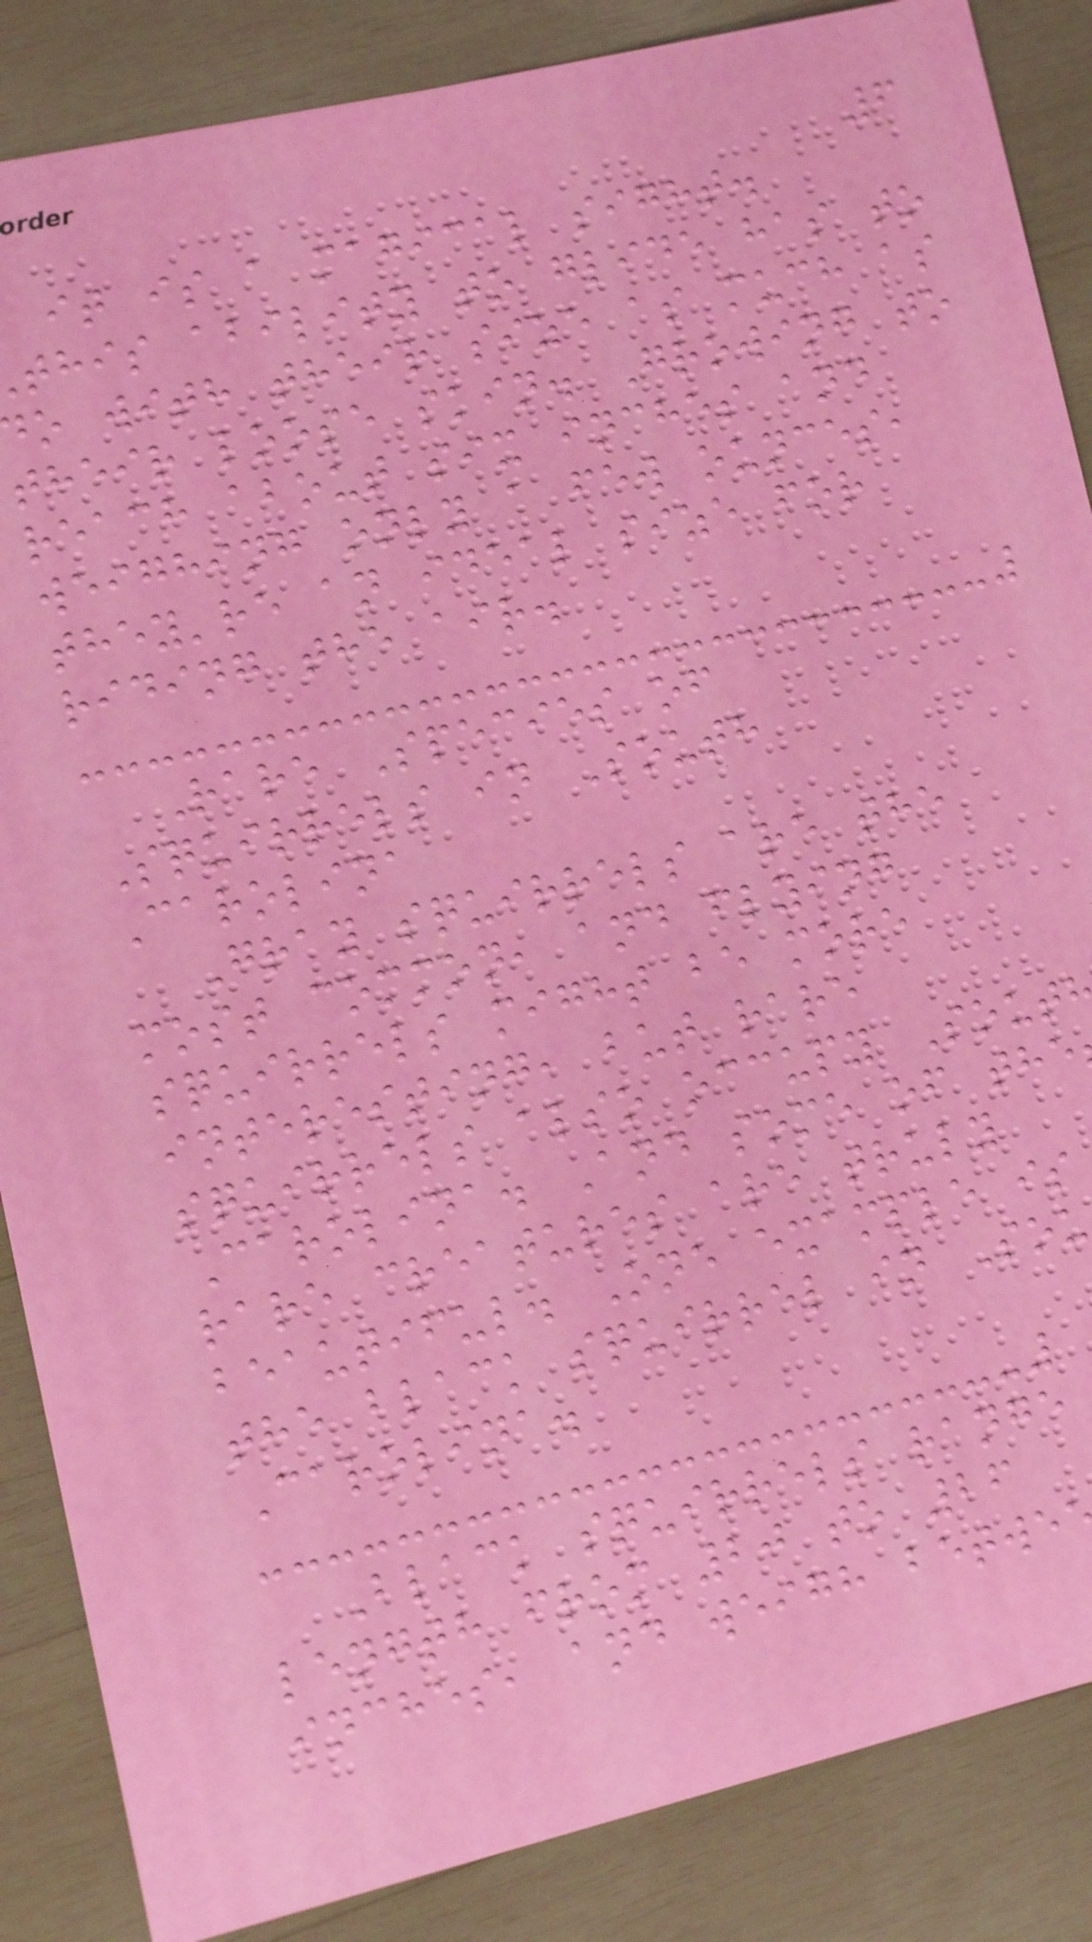6
it is a magical sight.
this ability to glide has to
o with their size as much as
their loose skin. Growing to
reach about six inches and
weighing only a few ounces,
they're an ideal size for
riding the air.
Rare Species of
Squirrels in South
Carolina
Gray squirrels are the
most common, and flying
squirrels might be more
interesting, but rare
squirrels also occupy Sout
Carolina. And some of the
rare creatures are truly
beautiful. One example is
the black squirrel in Sou
Carolina.
Black squirrels range
length from 20 to 26
inches, and weigh betwe
